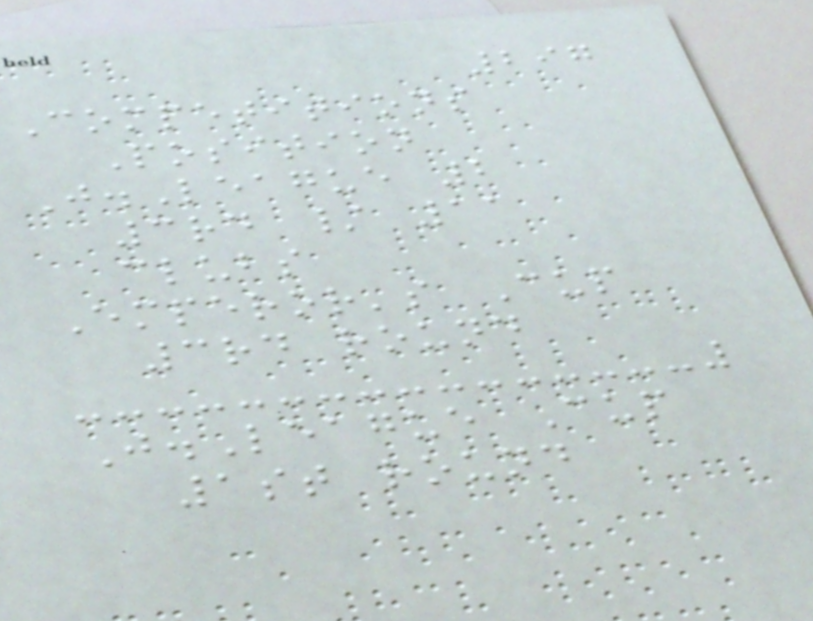297
Competitions
Position
J.League 2
3rd / 11
clubs
Emperor's Cup
3rd round
J.League Cup
1st round
